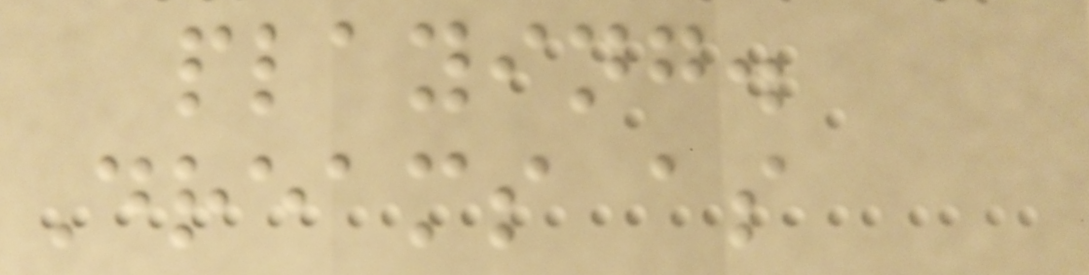playing.
Dreams as
